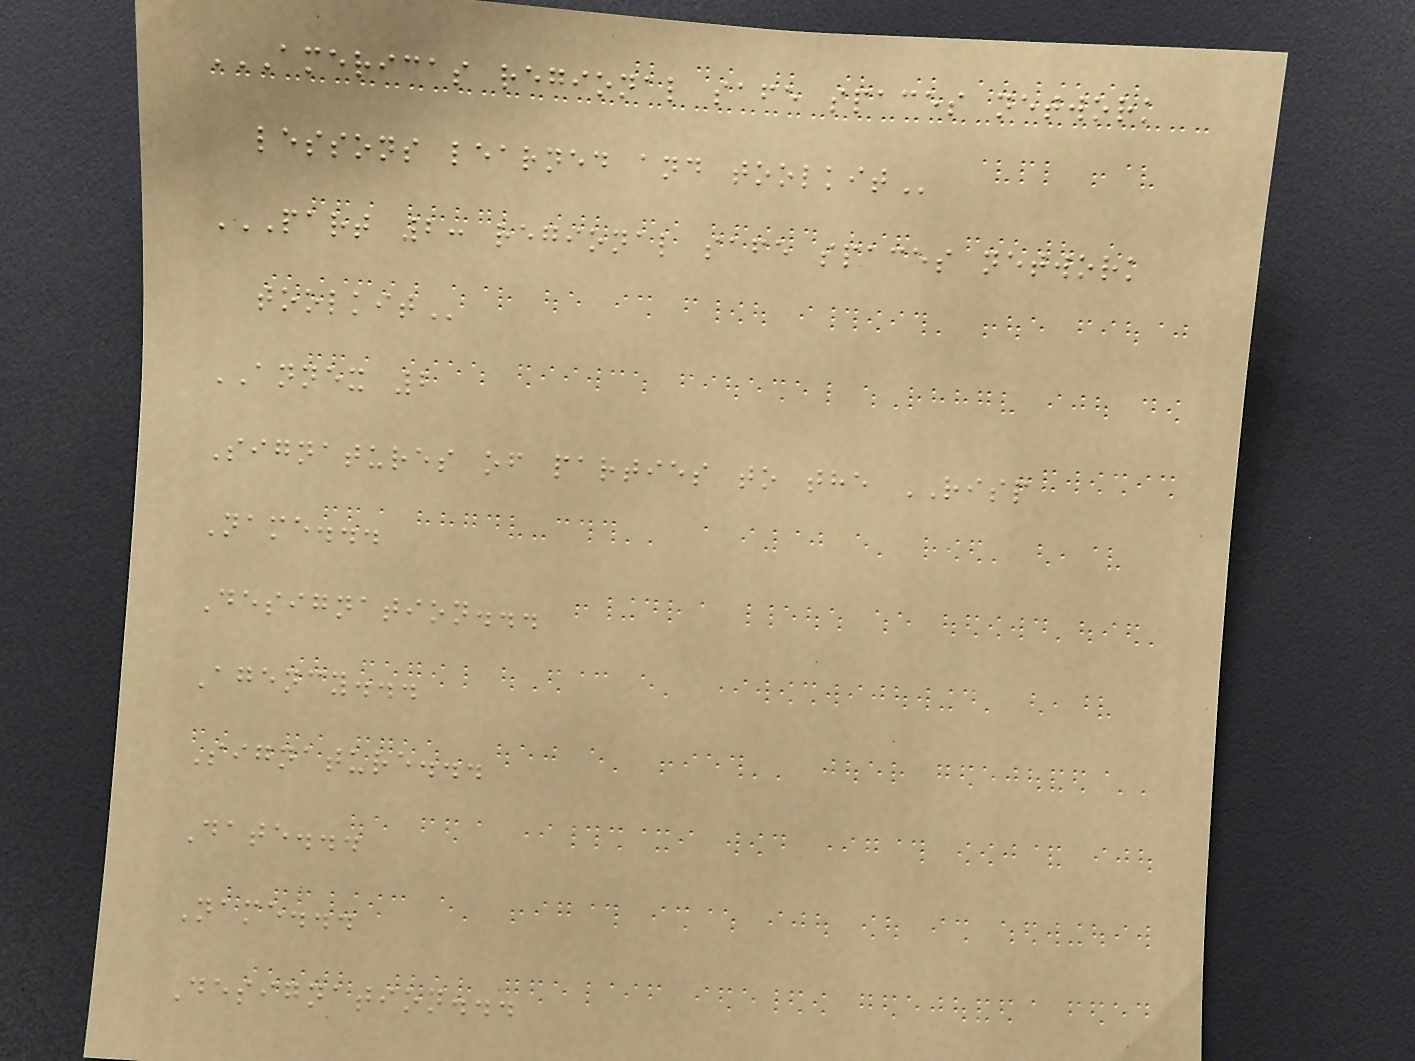AMERICAS REGIONAL SAFE SPACES NETWORK
LESSONS LEARNED AND TOOLKIT
PART 2: REGIONAL SAFE SPACES NETWORK
TOOLKIT
ANNEX 2
Signatures of parties to the RISP
Name...
Designation...
Agency...
Signature...
Date...
Name...
Designation...
